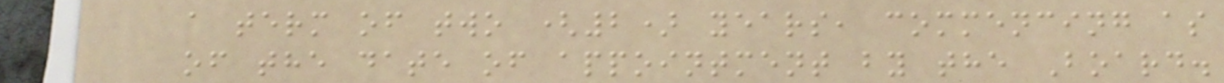a term of two (2) years, commencing as
of the date of appointment by the Board.
